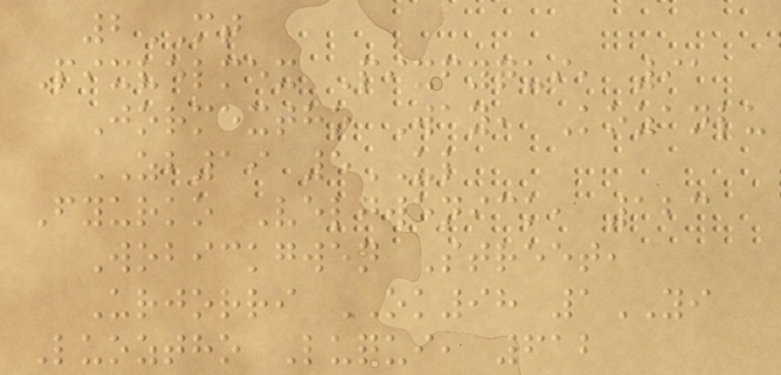2MT
Pixvelmex Pixfyqui, 91
Jormextho Way, Kozanlu
ZB19 5UL
Fyurko Velgwenick, 123
Wobickgwen Street,
Urjorri OK98 1YI
Luoztho Luqui, 612
